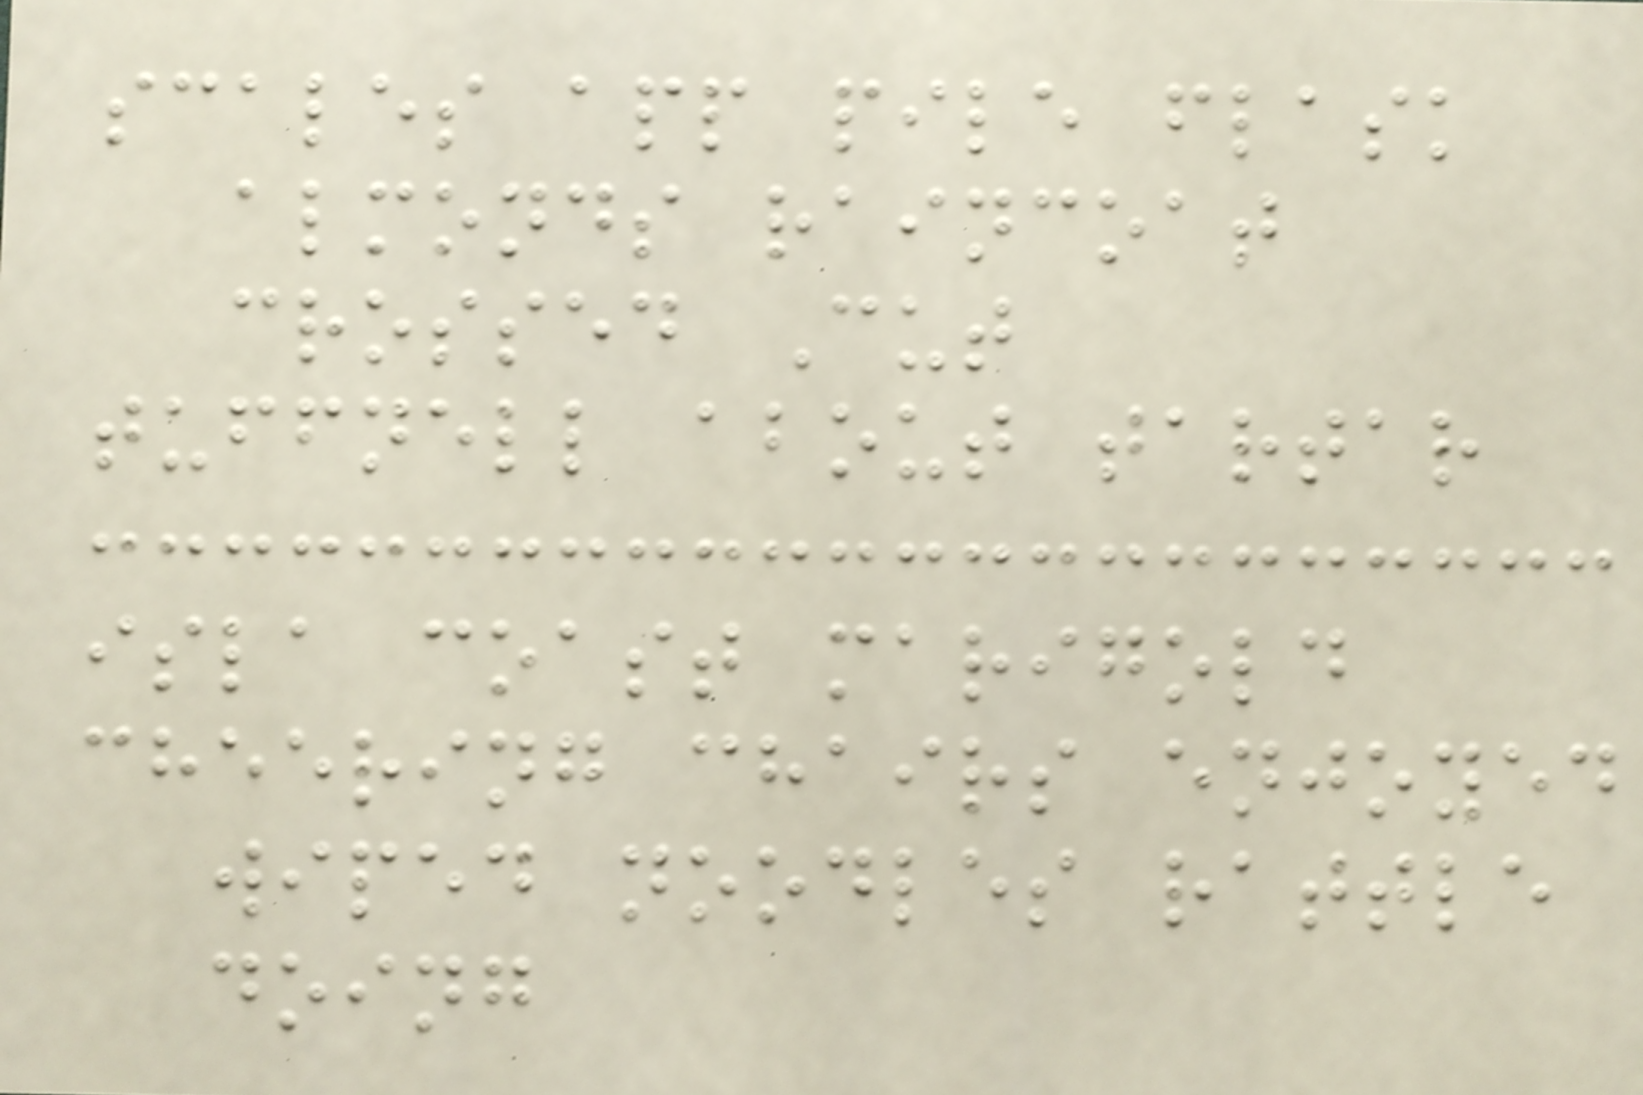scales app pile flask
almonds raincoat
crossed Cut
tuffnell about tartar
isla coast marigold
cheering chairs enjoyed
wiped noodles rattle
doing
